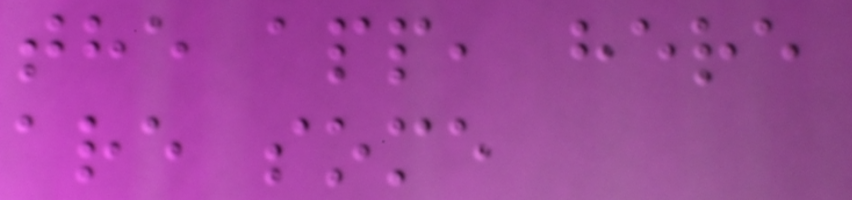the app, here
are some
